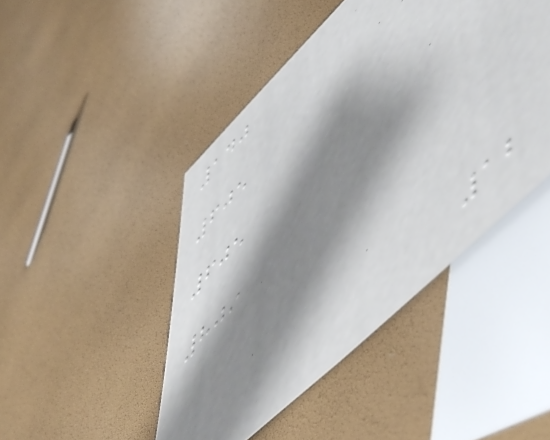140
605
605
809
12
